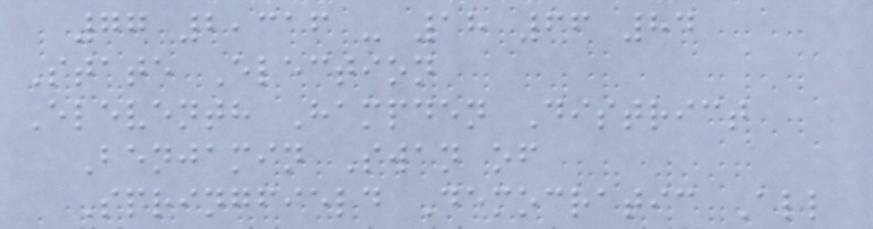77 2,316 - 18 66 84
State Election
Eleventh Hampden District
Benjamin Swan of
Springfield Democratic All
